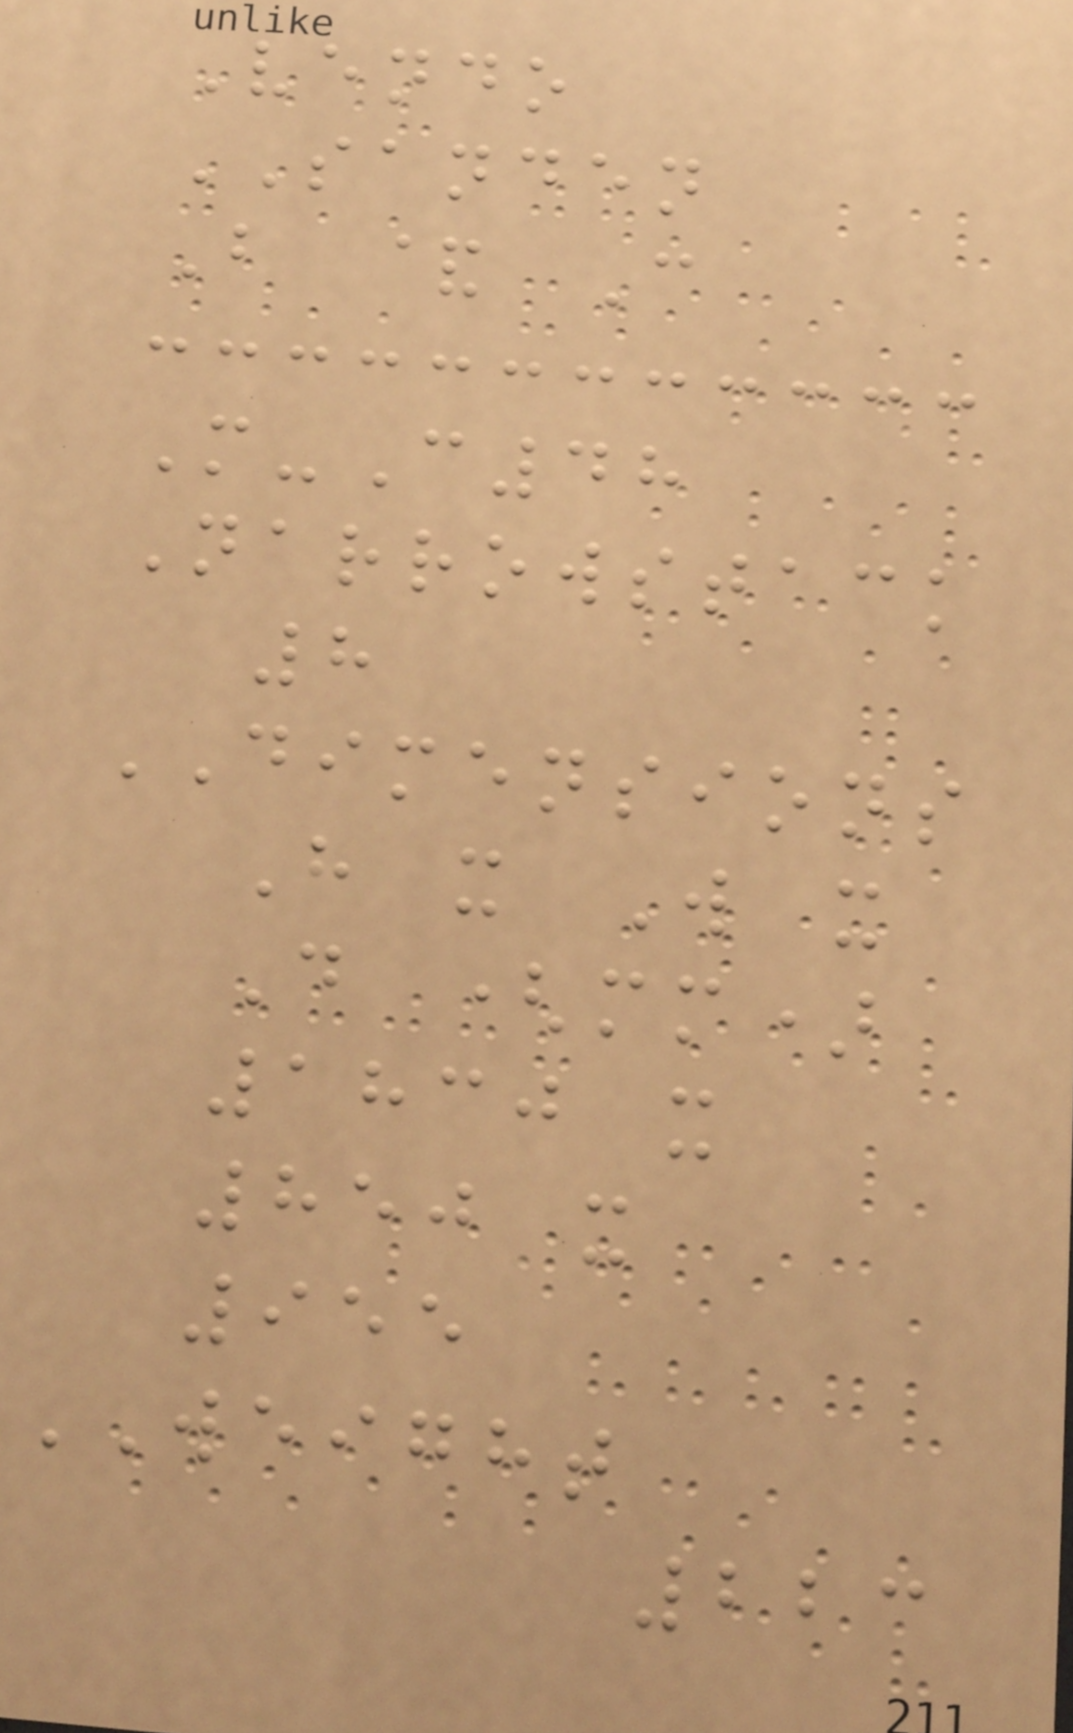Vendo
SANDEN
B & C
M-C48
Narrowstack
8
DIMENSIONS
H x W x
D (mm)
1830 x
850 x
955
WEIGHT
223
